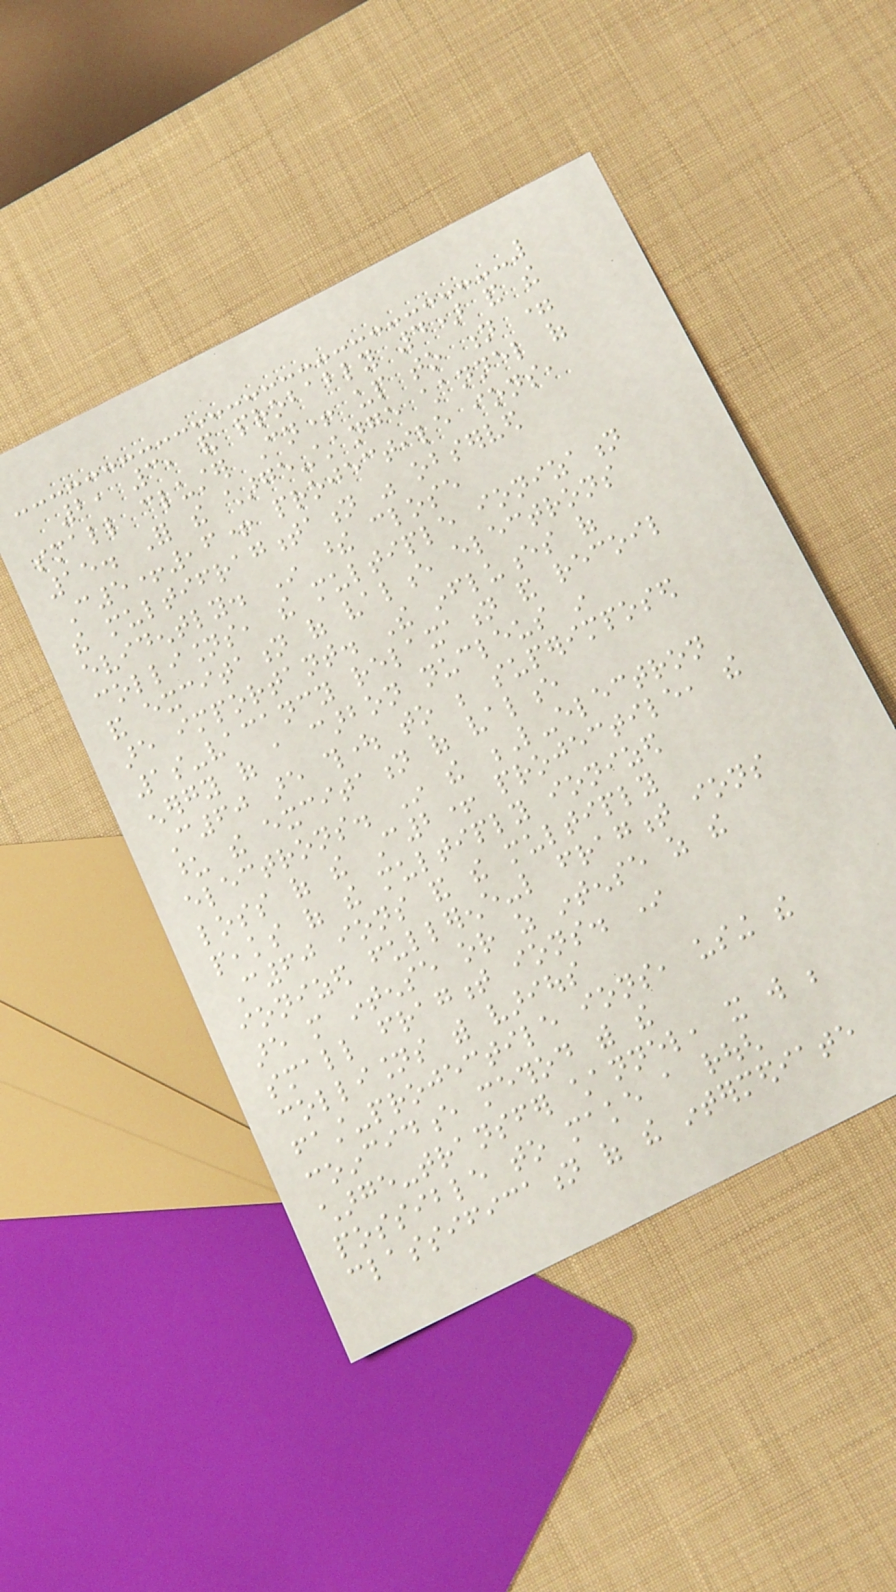2, 3, and probably 4) and the
small cluster Cn+ up to n =
15. For the charge-change channel of
C5+,6+ projectile ions,
the multifragmentation was observed
evidently. In these close
collisions, the multiple ionization
and excitation of valence electrons
are important. The influences of
1s-vacancy relaxation and recoil
energy of a carbon nucleus in
C60 are thought to be superimposed
upon the excitation of valence
electrons. In the L-electron
loss of the C2+ projectile, the
peaks of the multiply ionized
C60 ions and the multiply
ionized fullerene-like fragment ions
are more intense or as intense as the
small fragment ions. In
collisions with various
fast-projectile ions, using the
coincidence method with the
charge-transfer channel, it will be
possible to make a rough
classification of the intermediate
